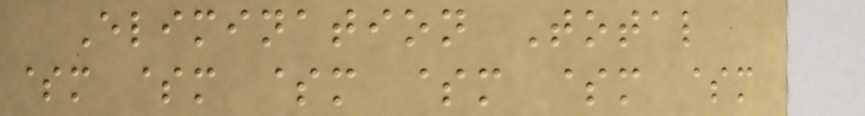Elimination Total
$m $m $m $m $m $m
